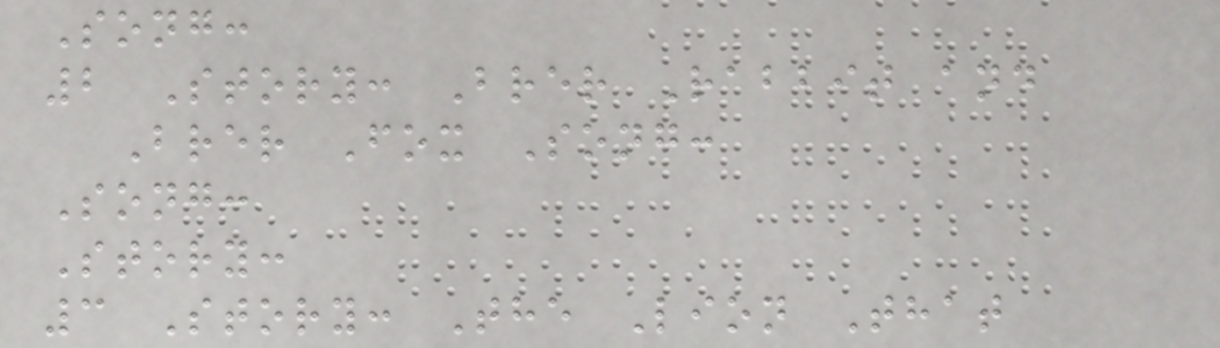Song:
2 Story: Brer Rabbit and
Brer Fox Song:
Song:
Story:
3 Story: The Lion That
